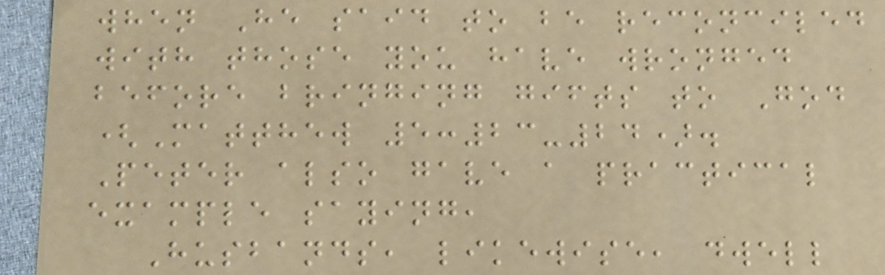when He said to be reconciled
with those you have wronged
before bringing gifts to God
(Matthew 5:23-24).
Peter also gave a practical
example saying,
Husbands, likewise, dwell
